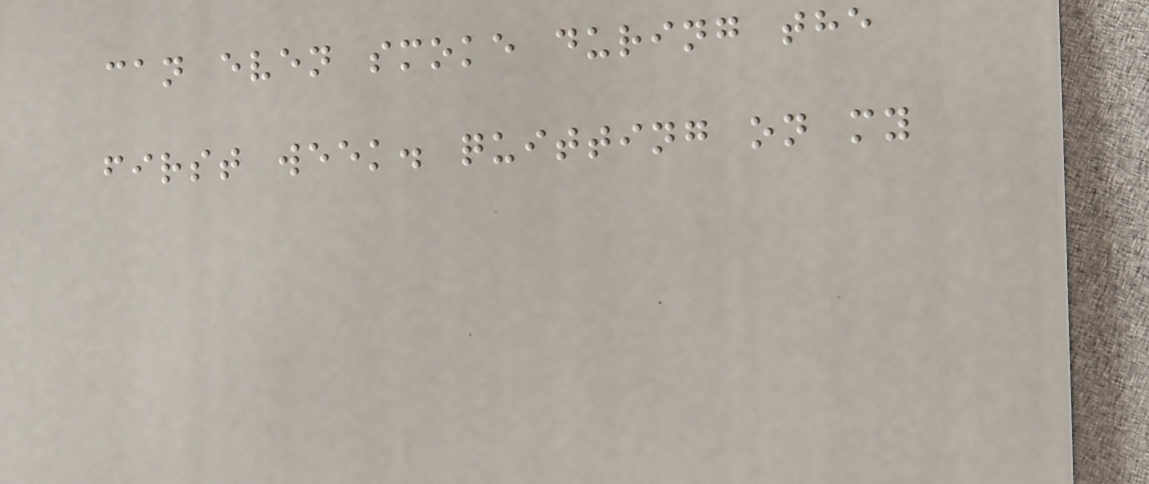can even smoke during the
first week. quitting on my
